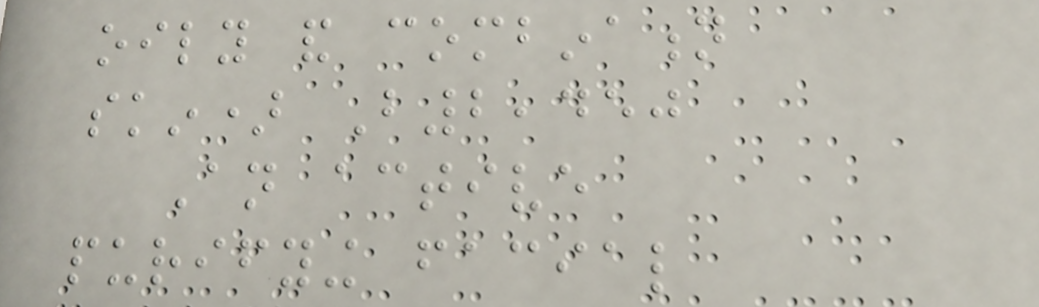oily and combination
skin) B2,450
An active
purifying facial
